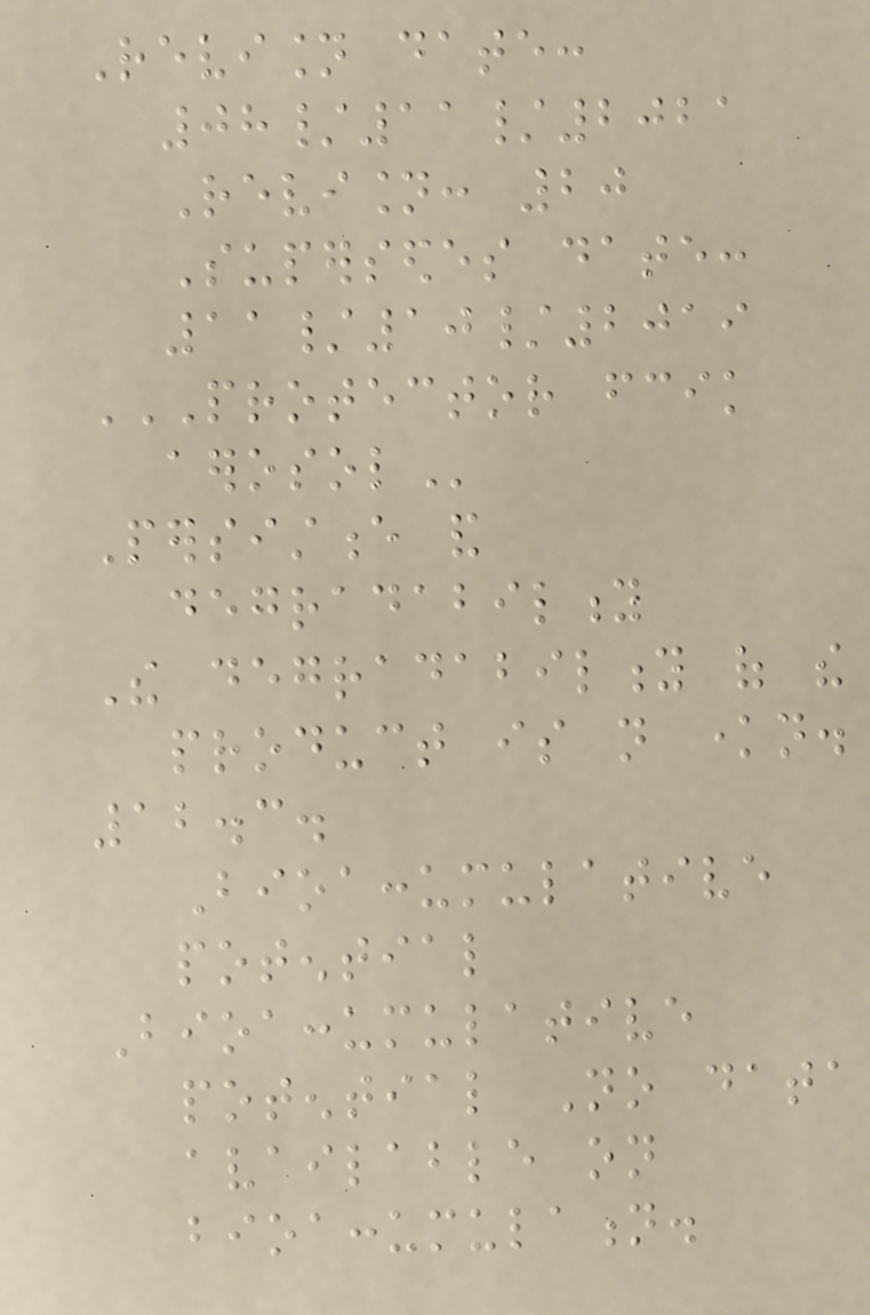Revision date:
08/11/2021
Revision: 20
Supersedes date:
11/10/2019
PROTECTOR FCIK
AEROSOL
Persistence and
degradability
The degradability of the
product is not known.
12.3.
Bioaccumulative
potential
Bioaccumulative
potential No data
available on
bioaccumulation.
